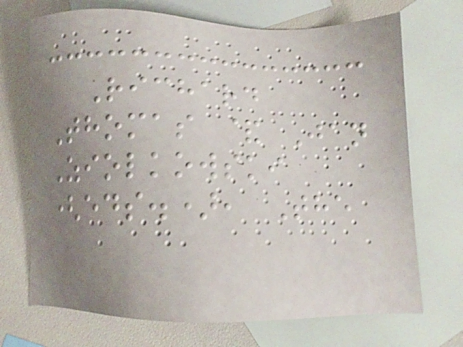Richard
Thomas & Jan
Ziolkowski
(eds.), The
